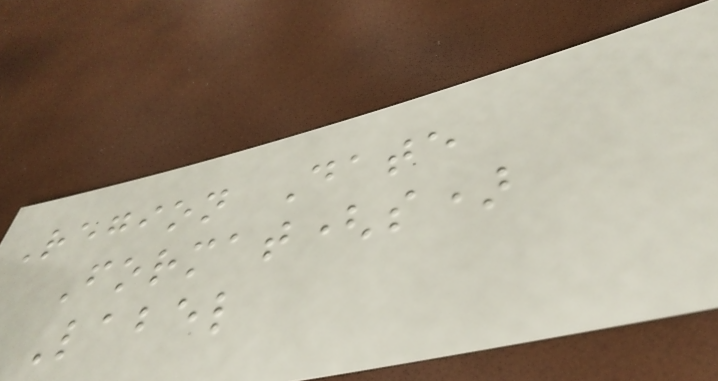Region Date
Format(s)
Label
